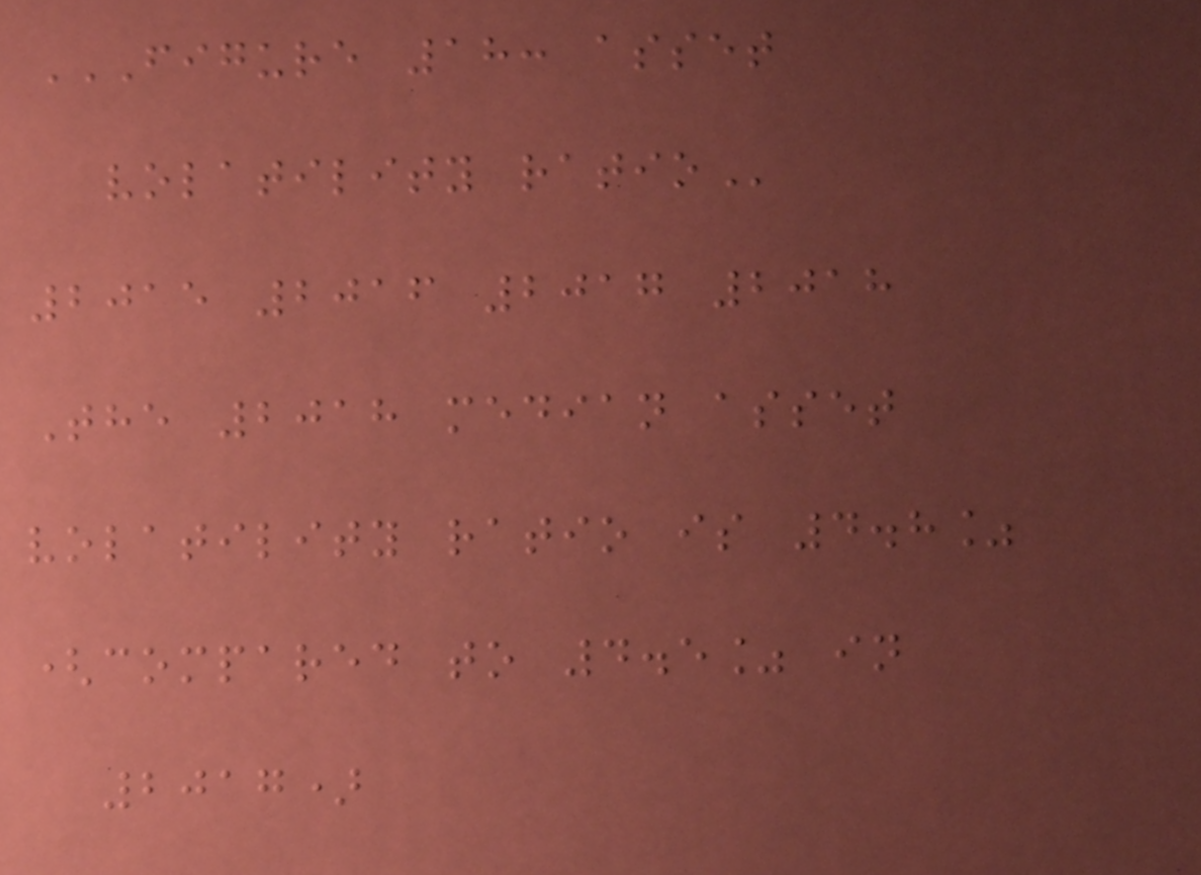FIGURE 18: ASSET
VOLATILITY RATIO
2015 2016 2017 2018
The 2018 median asset
volatility ratio is 4.8%
(compared to 4.5% in
2017)
